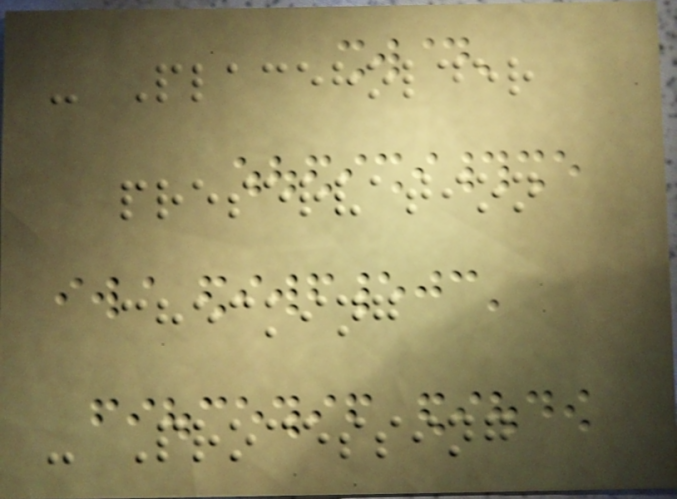- Placeholder
preservation
checking
- Processing
